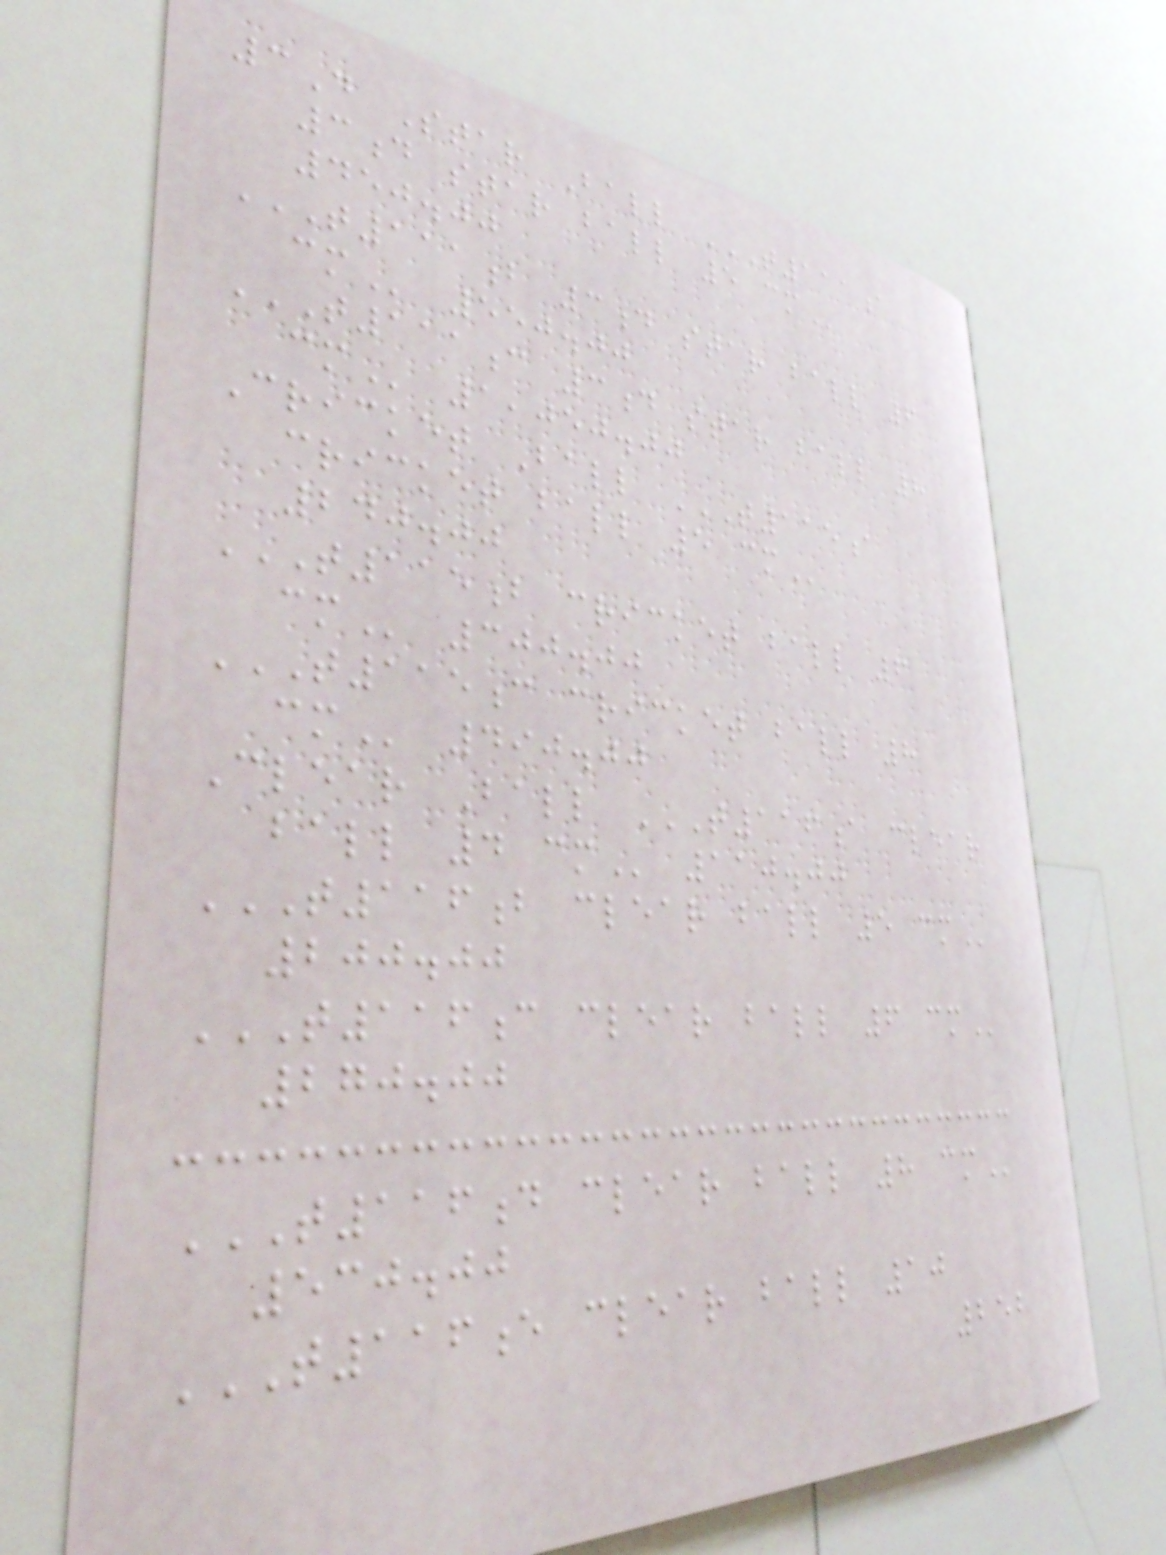3D Star Ball T111A
3D STAR BALL 5 CM
450.00
T111B 3D STAR BALL 6
CM 550.00
T111C 3D STAR BALL 8
CM 1,050.00
Cricket Ball T115A
CRICKET BALL 5 CM
240.00
T115B CRICKET BALL 6
CM 300.00
T115C CRICKET BALL 8
CM 490.00
Clear Ball T116A CLEAR
BALL 4 CM 110.00
T116B CLEAR BALL 5 CM
200.00
T116C CLEAR BALL 6 CM
270.00
T116D CLEAR BALL 8 CM
530.00
T116E CLEAR BALL 10
252
